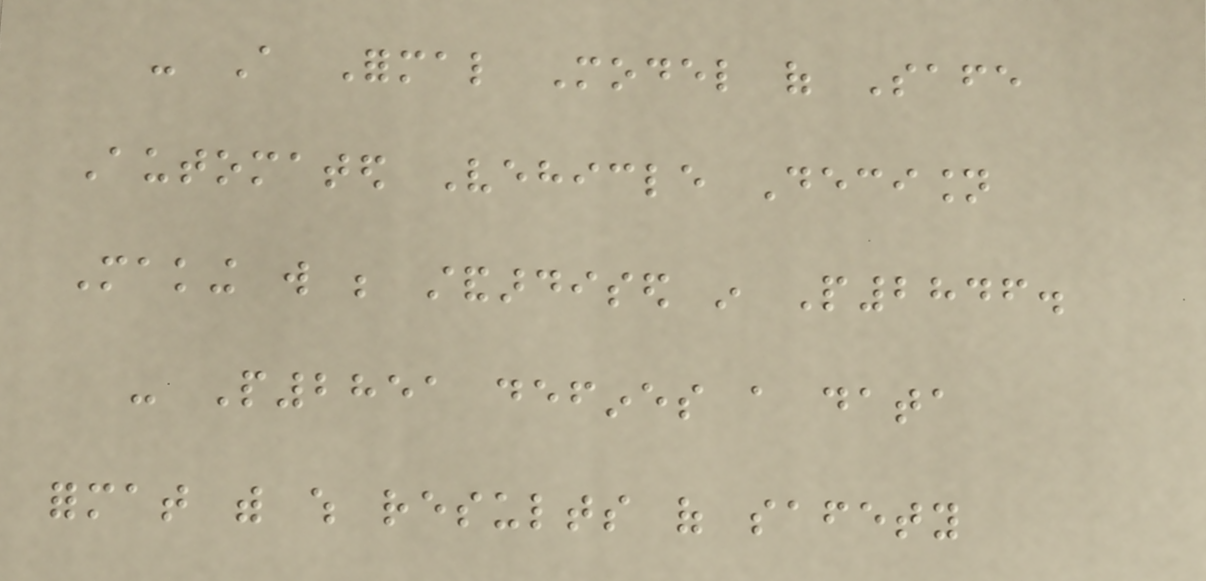- A Formal Model of Safe
Automated Vehicle Decision
Making will be standardised in P2846.
- P2851 defines a data
format with which results of safety
